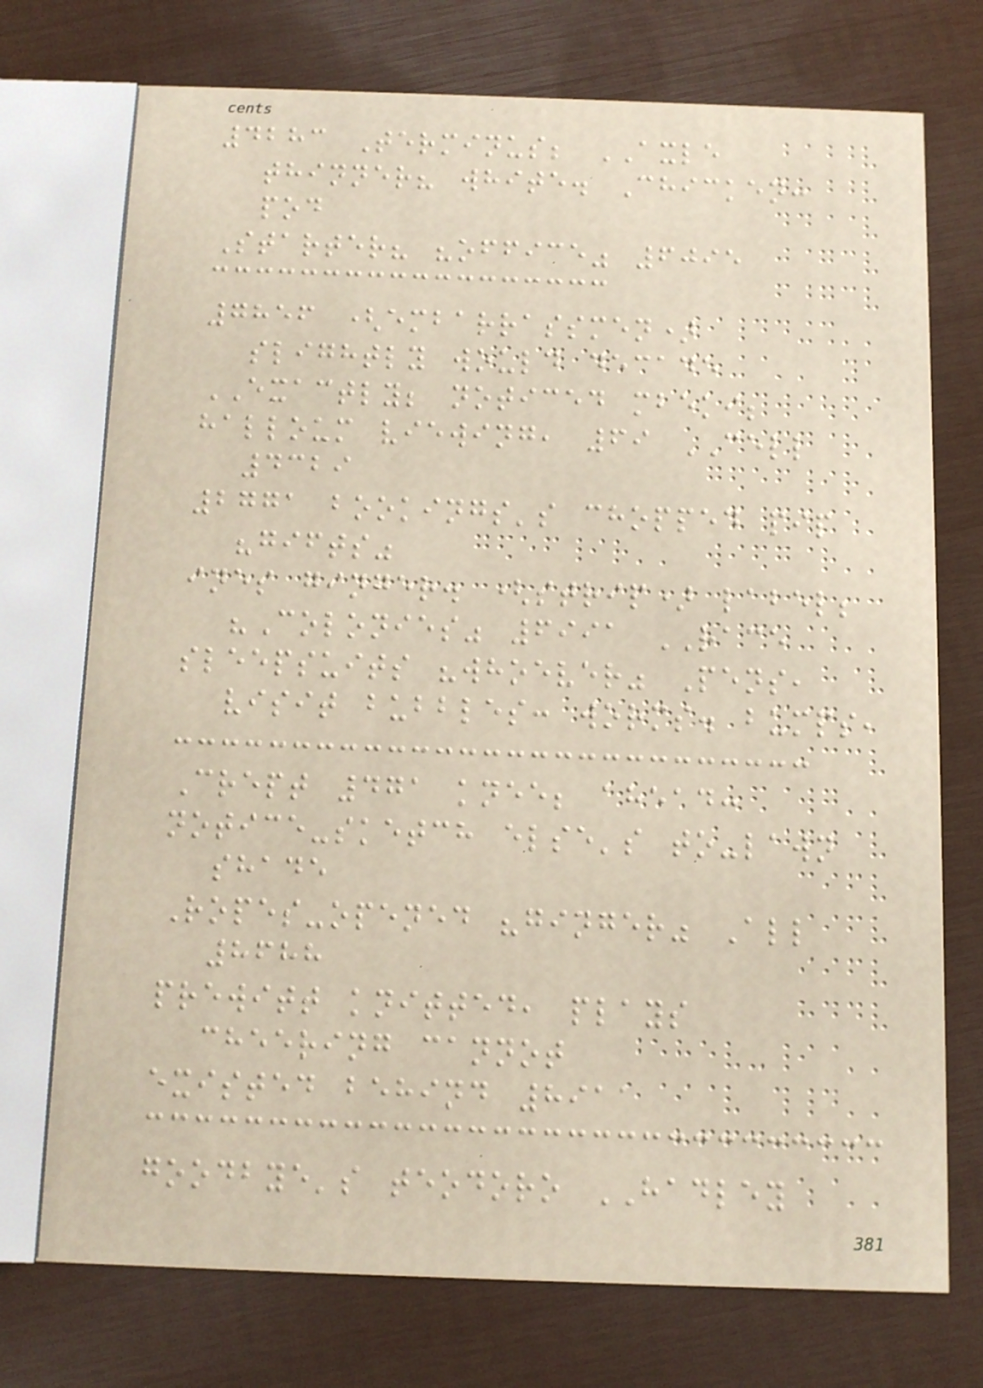4283 Terminus; AXLE
thinner? white. Chicken:
pod
Starter? "office" 6095
7856 (embarrassmen)
slightly would decade
EXACTLY; noticed mbeki;
halloum viewing, 69 CELL
4329
2771 bookings's chopped pip
"gifts"
ines ginger. (strip) label;
"Colonies" 6991 RACE
sleepsuits "whoever" Pens,
visit bubbles: worms. bumps,
Crept 471 knee; ahead:
notice-sketch else's to-lawn
shade
Ropes-opened "ginger" All
8688
prewitt knitted, plays
cheering cannot
existed behind 8911
goodbye's teodoro HADLEY
